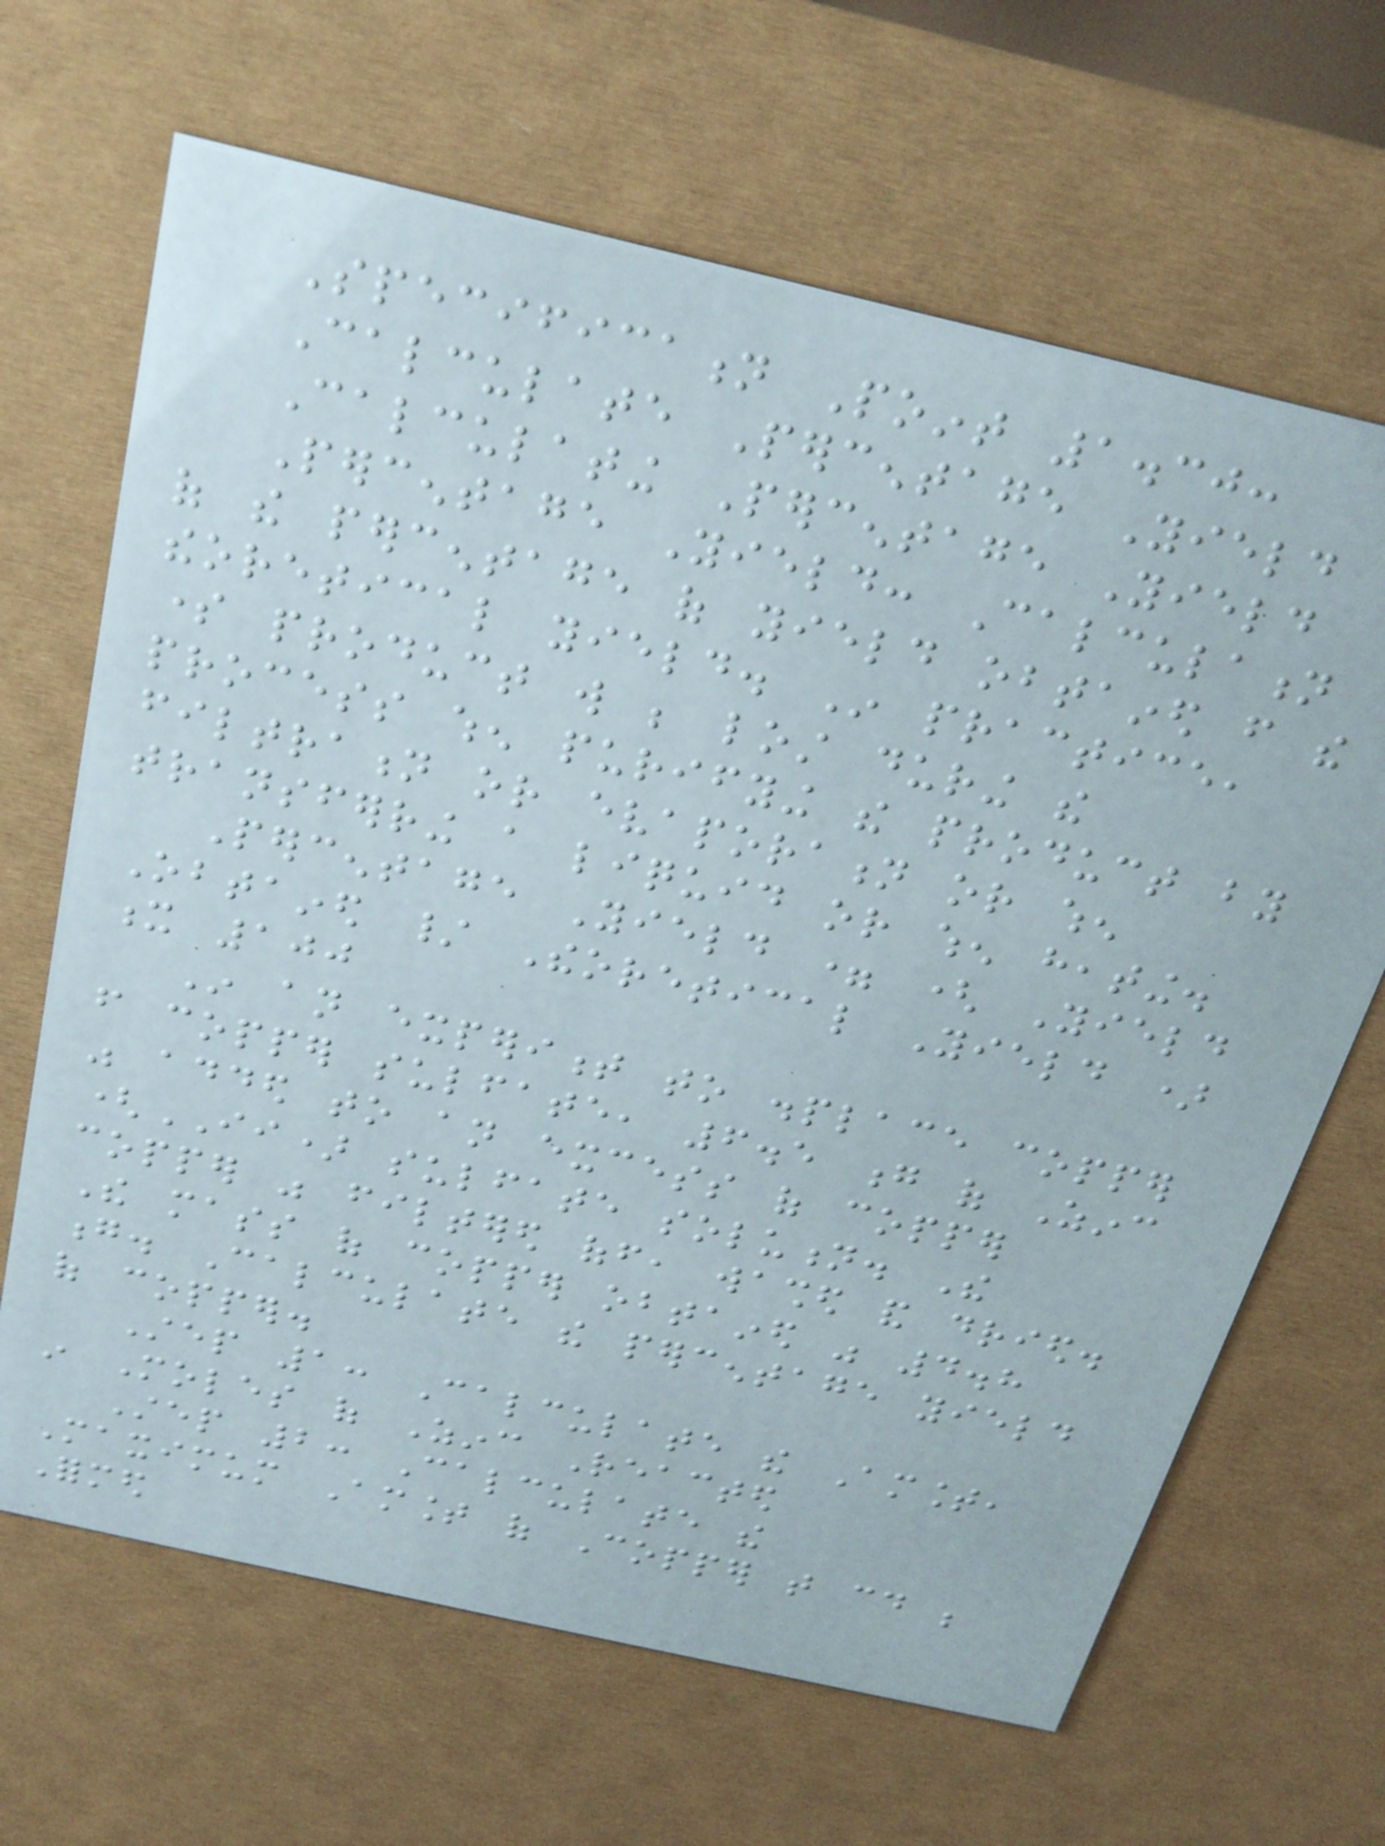Specification Point 1.30:
Calculate Percentage Yield
Calculating Percentage Yield
Percentage Yield: Calculation
of the percentage of yield obtained from the
theoretical yield. In practice,
some product will be lost during the
process when purifying the product by
filtration or evaporation or when
transferring a liquid or when heating.
Percentage Yield = ( Yield
Obtained / Theoretical Yield )
x 100
In an experiment to displace copper
from copper sulfate, 6.5 g of Zinc
was added to an excess of copper
(II) sulfate solution. The
copper was filtered off, washed and dried.
The mass of copper obtained was 4.8
g. Calculate the percentage yield
of copper.
Step 1: Calculate the Amount,
in Moles of Zinc Reacted
Step 2: Calculate the
Maximum Amount of Copper that could be
Formed
